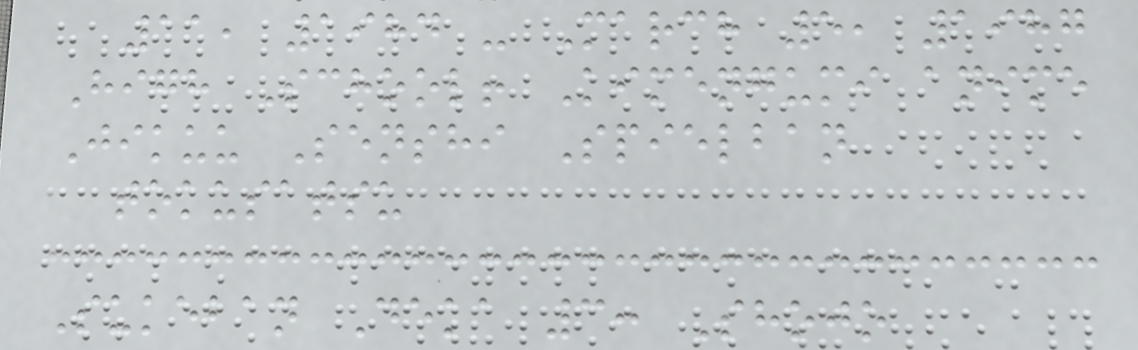11, 1984 - March 5, 1987
High School! Kimengumi anime
Jikuu Senshi Spielban
tokusatsu
Sukeban Deka 3: Shojo
